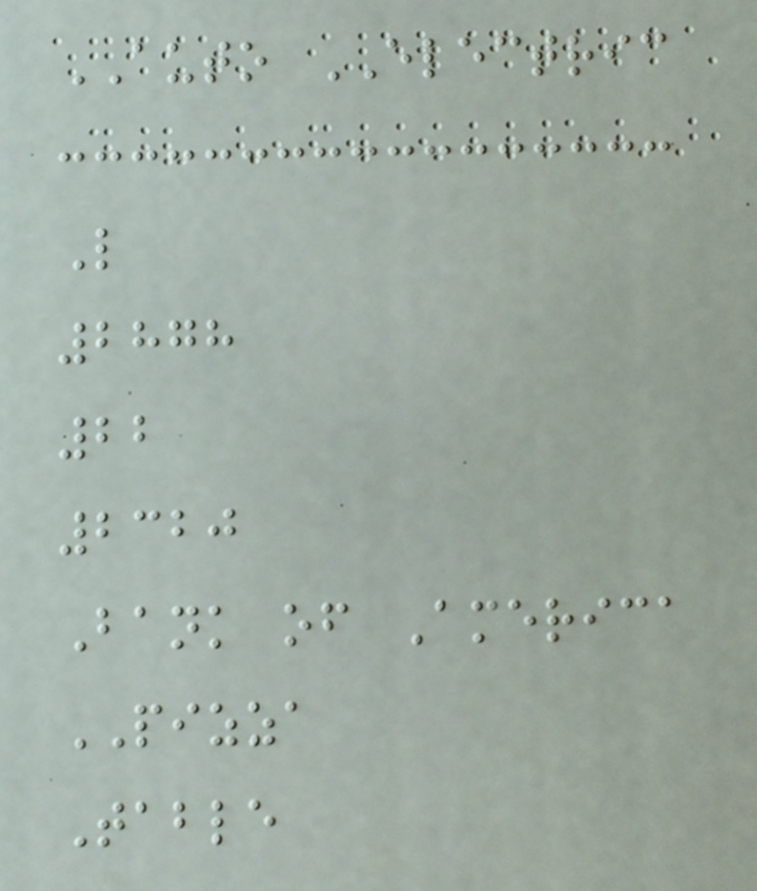AUTO ELECTRIC
L
2878
22
2320
Bank of America
PIZZA
Table
